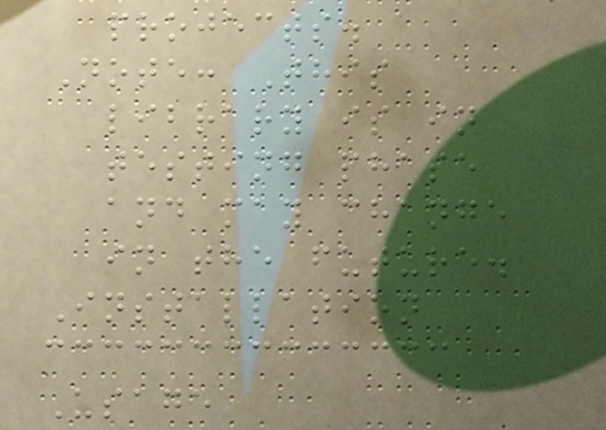projects.
Note: This
library is in
testing phase
and may change
in the future.
Installation
Usage
